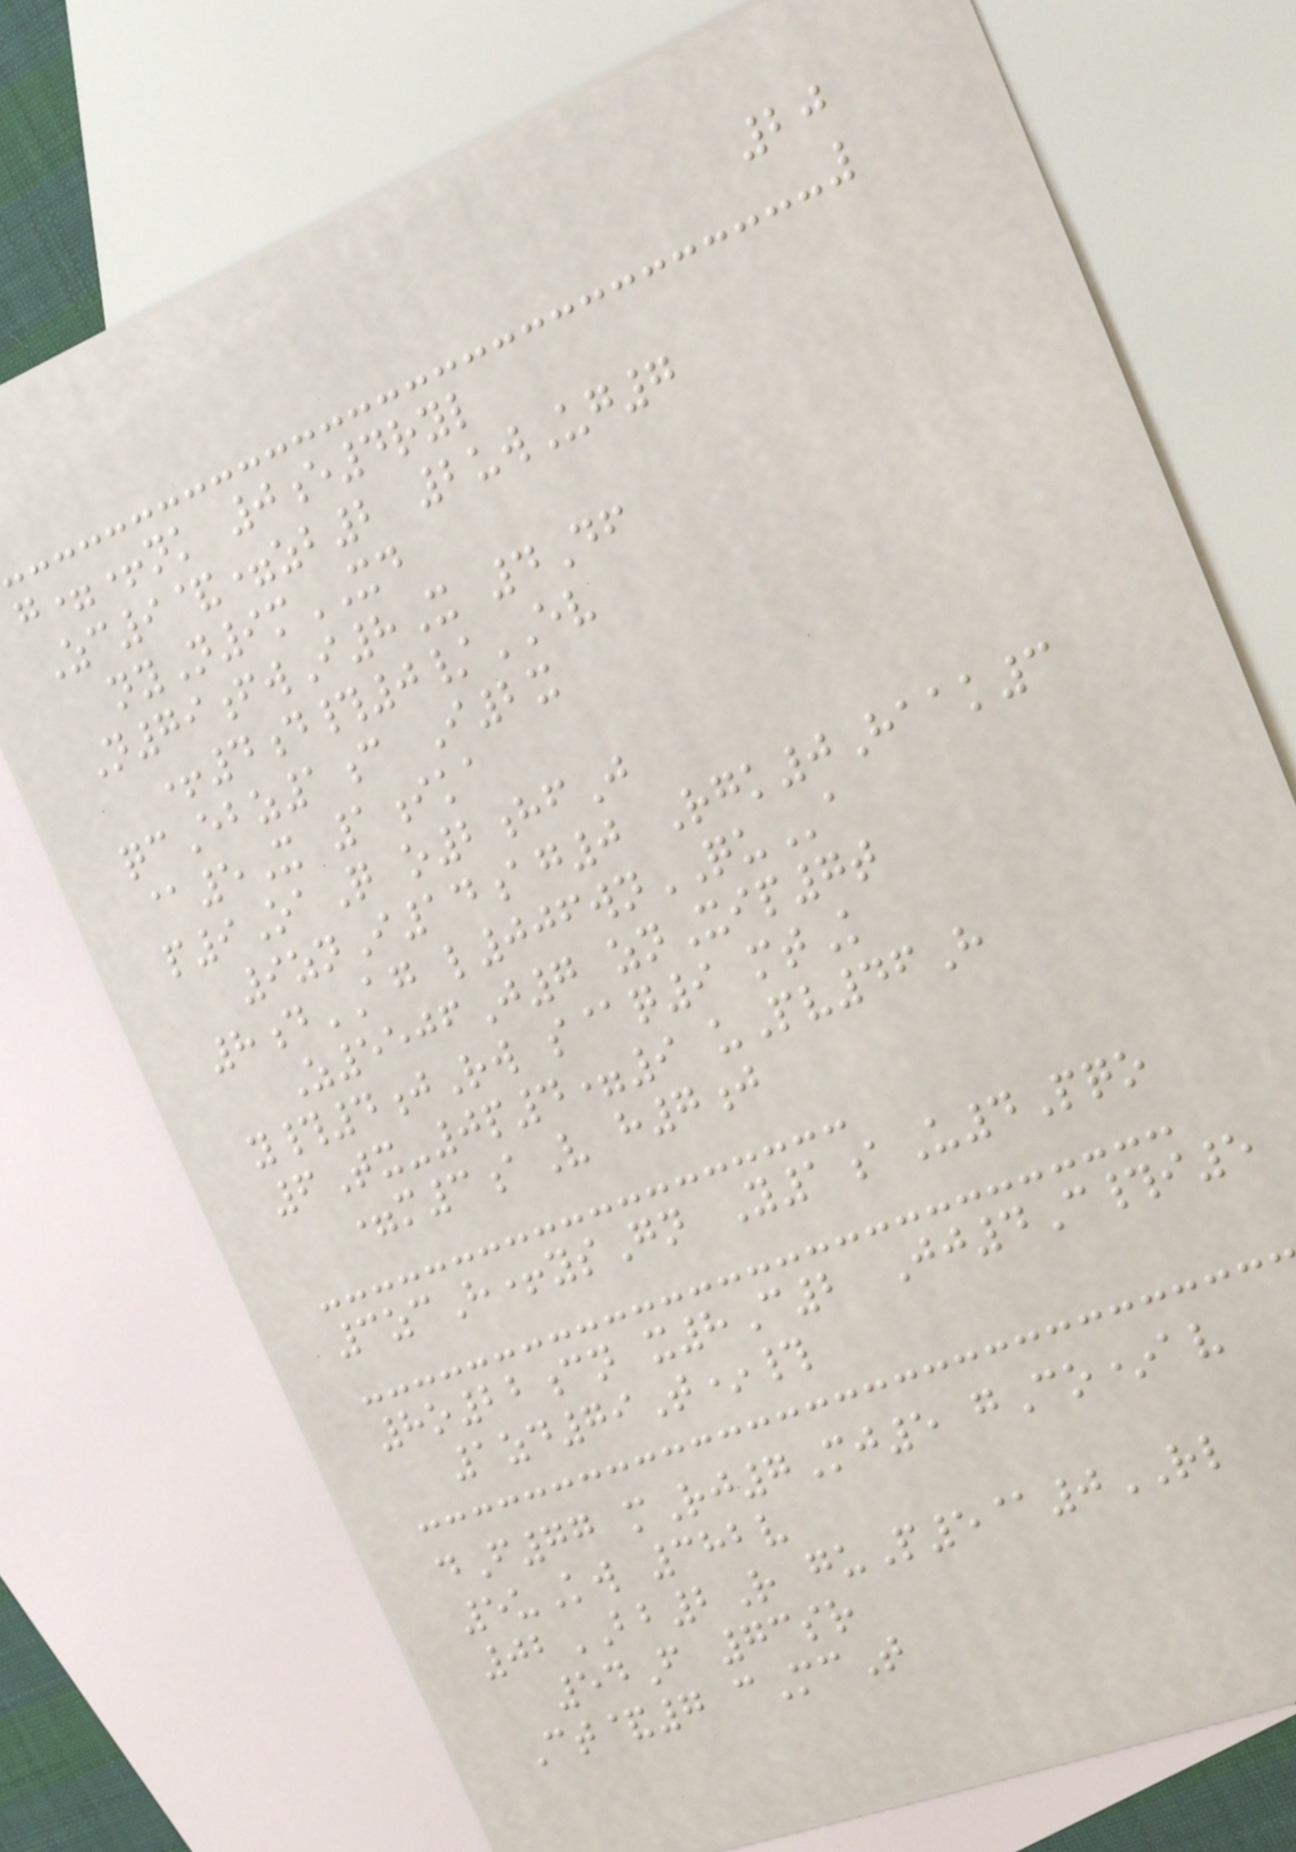20
g=+nk 0e4ryl
Zc9&=zb2 2uwUg7
nyN9mXD
N79fwI8X 4Df
+4d#0/EV
qcEbz1c I2x
@5X 1ika
p9OaQ o2hfJ
9znI14ag0 Rgk0Haak3
8dAG l006wnQUa
Z5506J7 znXip7t
y#4jRw s@q9 mtK
6Tx-0p4=9 uPv46H
=m3aV h7j
3zcH+ysGn Y1aU4Pqo
8o22cn x8C2 Jj4C#i5
1zd79T*#
dF77 mRj7Mj5 gCo*av
5uKw 382v
02BB2R guP5@0RL
54F 73sr
Ct&7 cMcT
